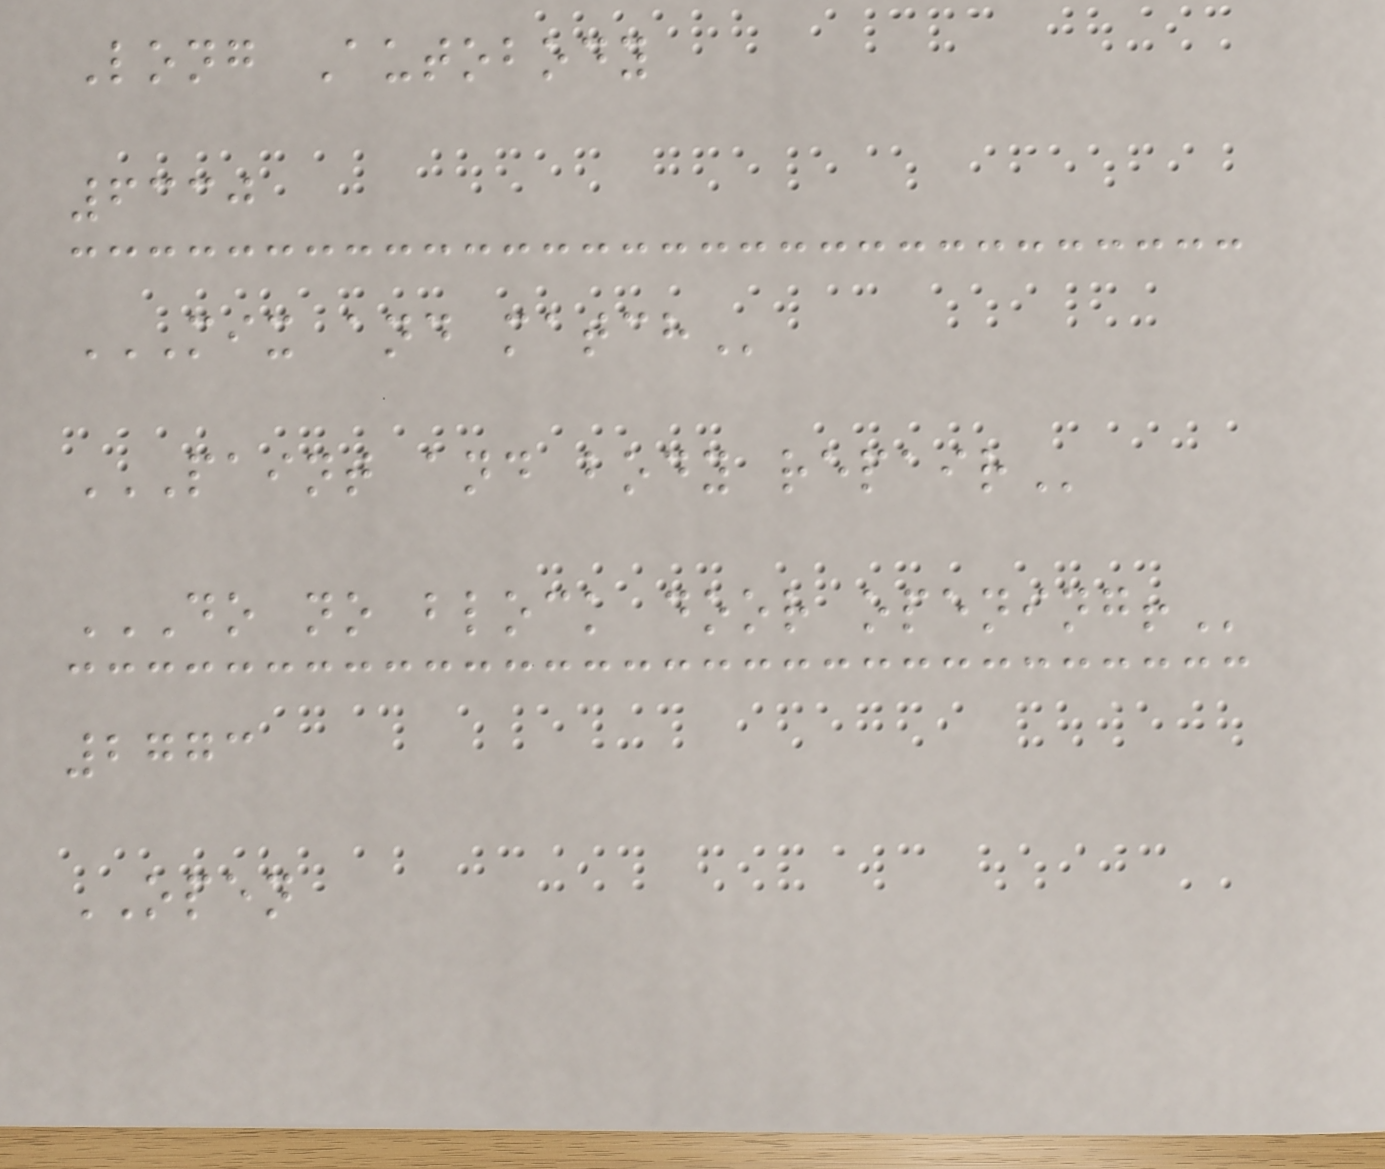Long Autobody
6330
MIX AND MATCH
PAINT AND BODY REPAIR
DO NO BLOCK DOOR OPENING!
2773
OPEN
